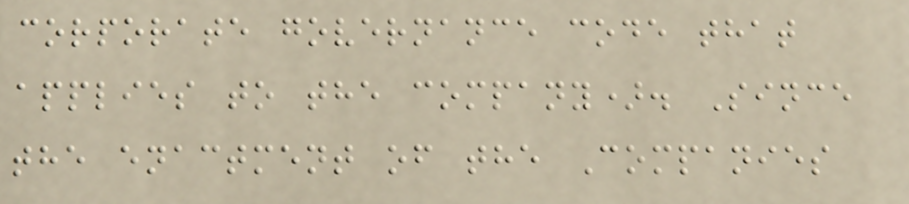corporate governance code that
applies to the company). Since
the enactment of the Companies
